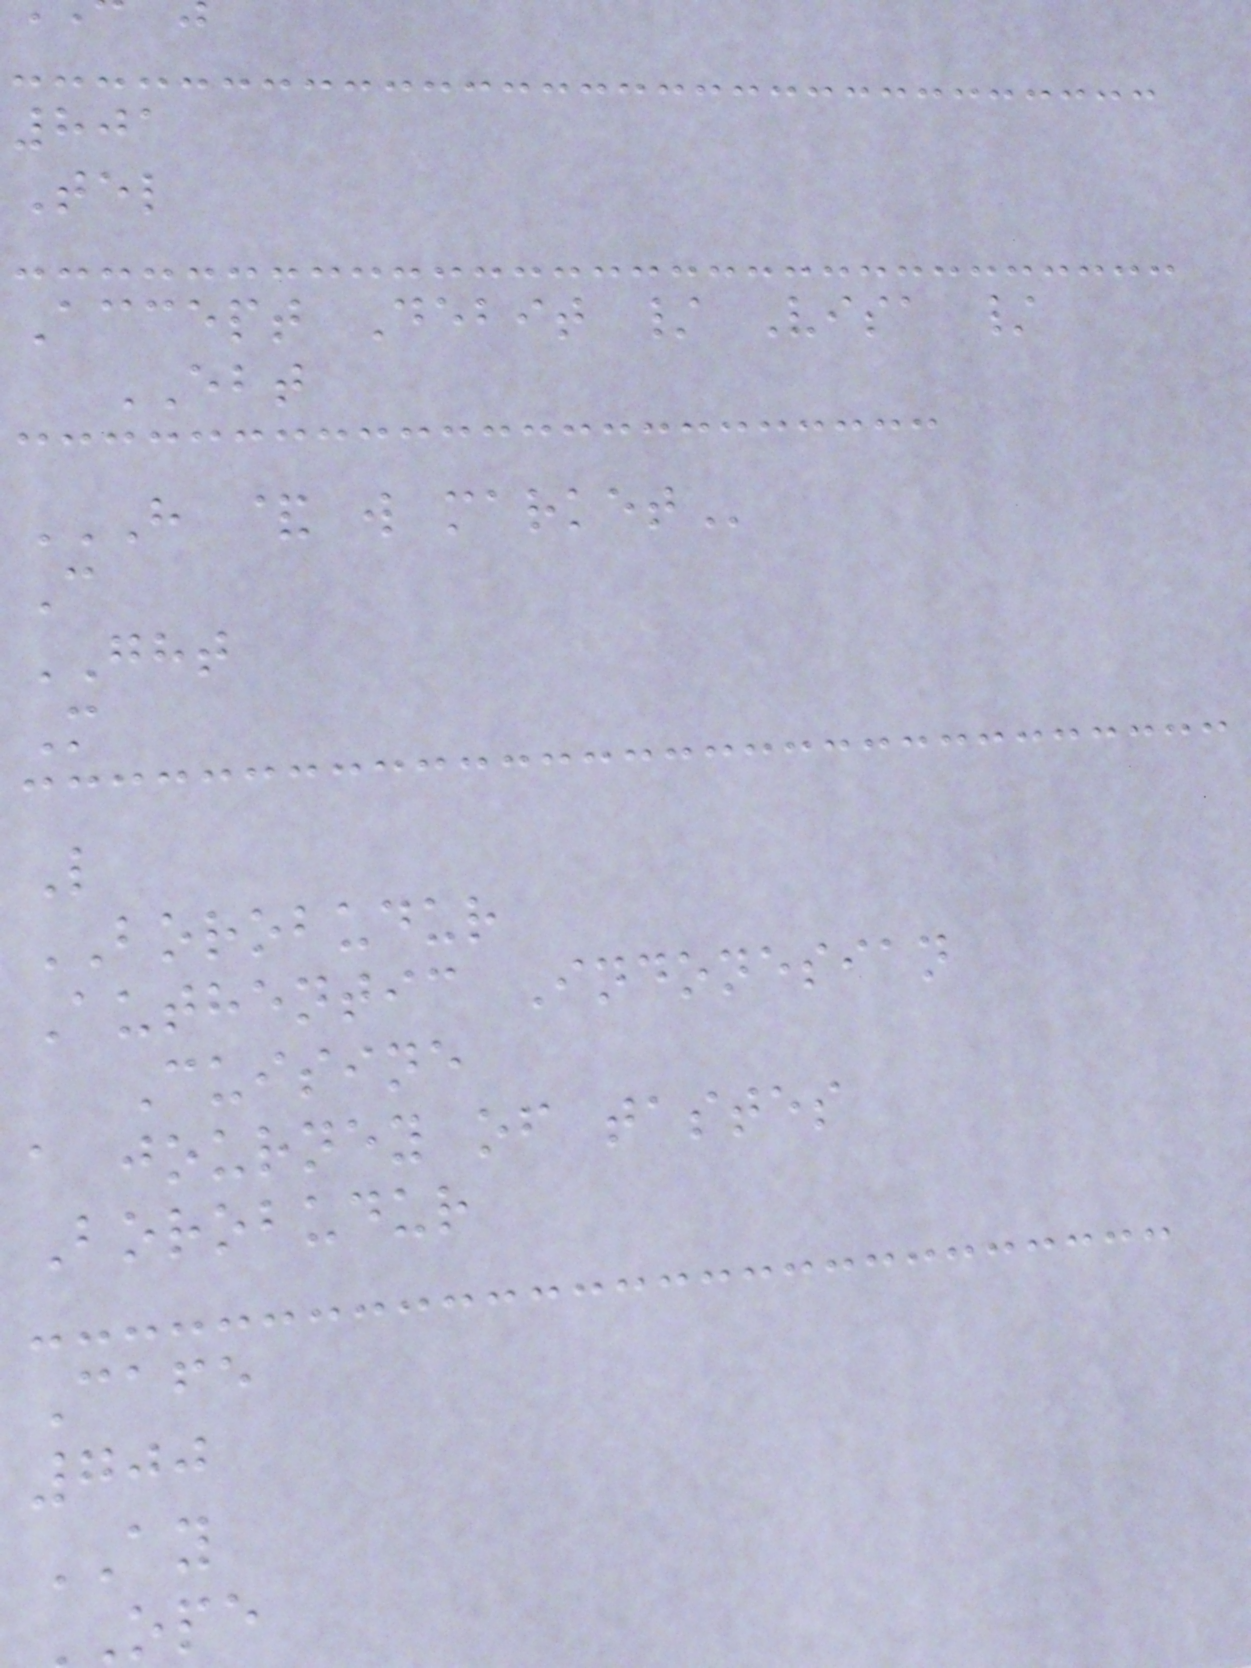801
Tel
Accept Debit / Visa /
EBT
H & W MARKET
C
GHT
M
L
BOROBUDUR
Authentic Indonesian
Cuisine
a journey of tastes
Borobudur
Cafe
700
AY
